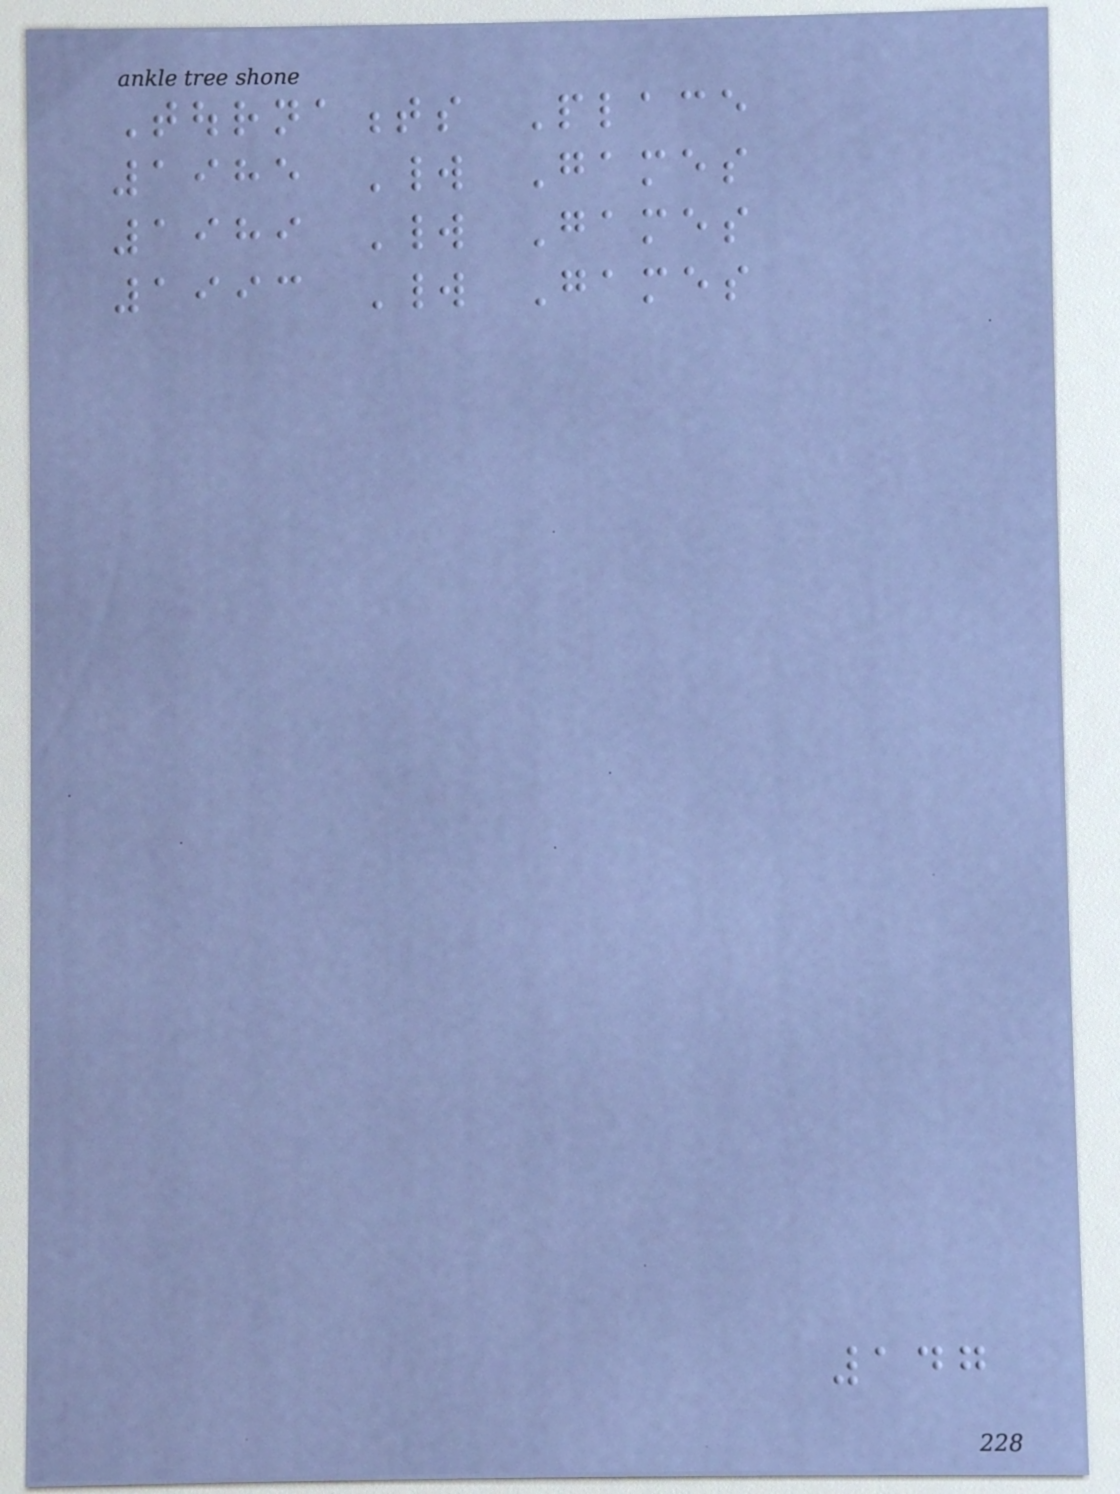Tournaments Place
1985 World Games
1989 World Games
1993 World Games
147
